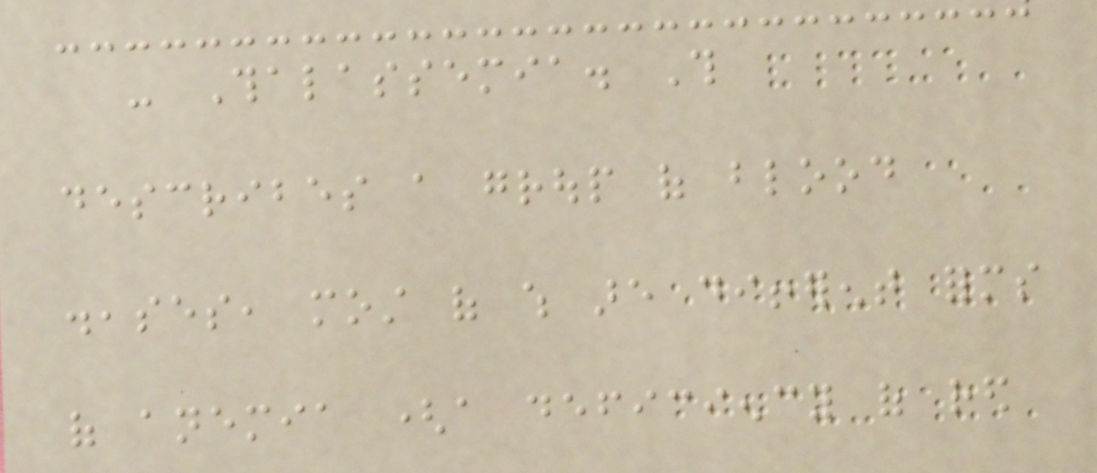- Thalassemia. This
describes a group of blood
diseases, most of which are different forms
of anemia (a deficiency of red
